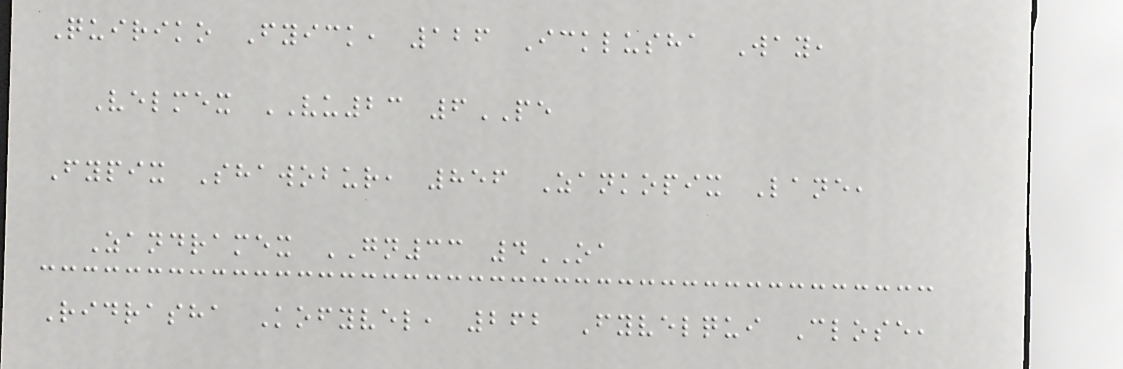Quiriko Fyick, 126 Icklusha Way,
Velmex VU23 6PE
Fypix Shawobur, 856 Zankopix Lane,
Zandramex GN33 4OA
Ridrasha Kofyvel, 262 Fyvelqui Close,
